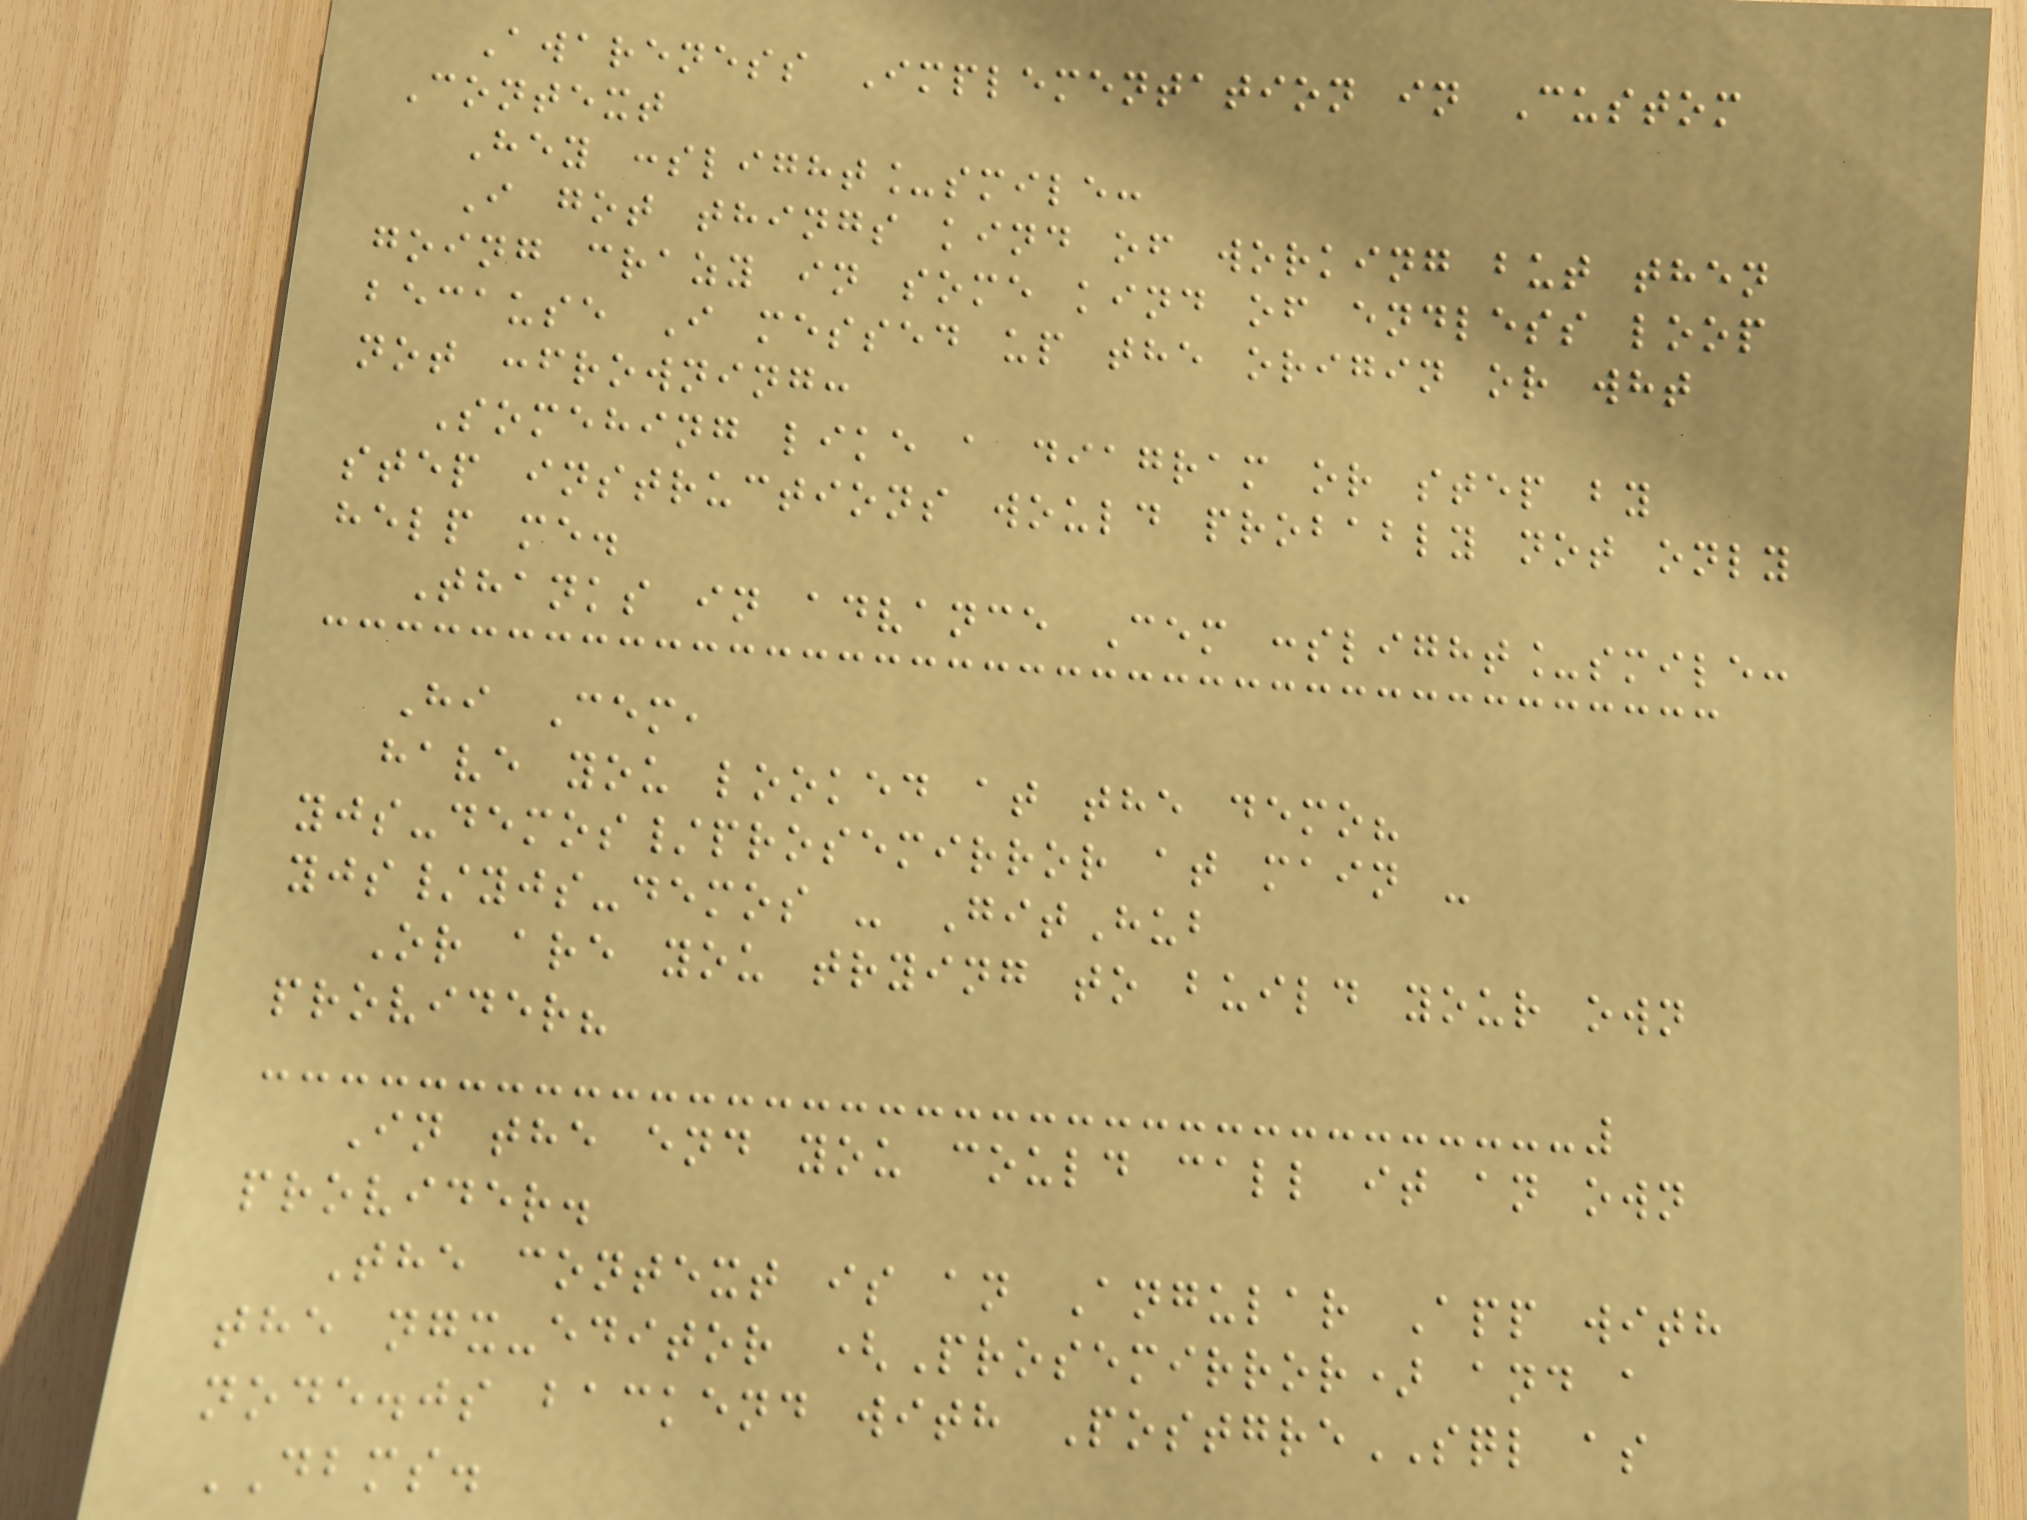Awareness Implementation in Custom
Context
Hey :slight_smile:
I got things kind of working but then
going crazy in some kind of endless loop
because I messed up the origin or wht
not :frowning:
Somehing like a diagram or step by
step instructions would probably not only
help me.
Thanks in advance Cem :slight_smile:
Hi Cem,
have you looked at the demo?
yjs-demos/prosemirror at main -
yjs/yjs-demos - GitHub
Or are you trying to build your own
provider?
In the end you could call it an own
provider.
The context is an Angular App with
the ngx-editor (Prosemirror) and a
node.js backend with PostgreSQL as
DBMS.
